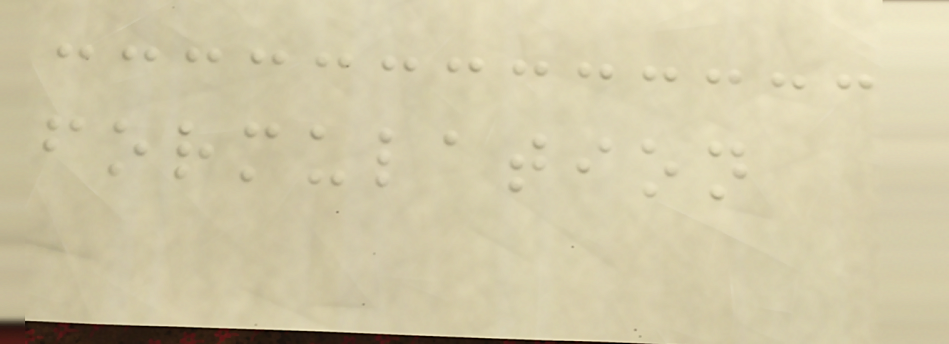formulation
